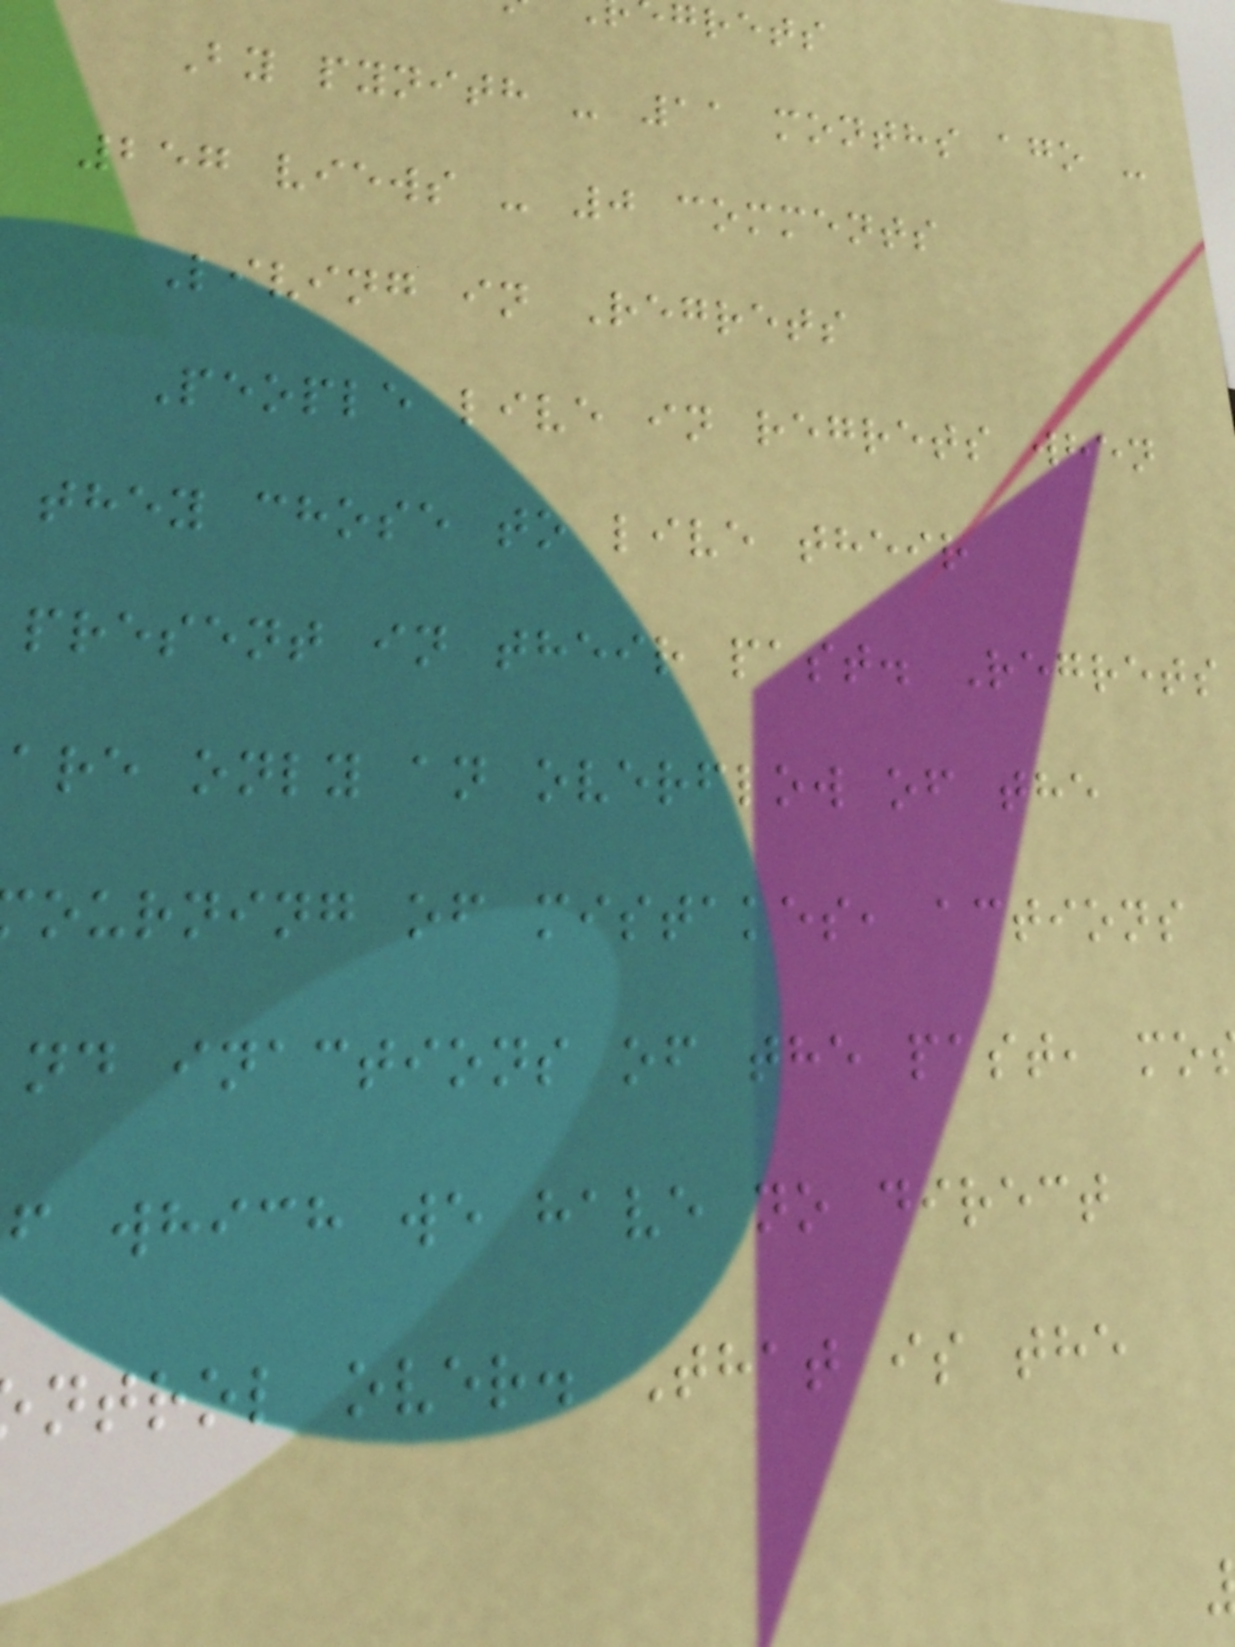grets
By pynith - 11 months ago -
257 views - 0 comments
Living in Regrets
People live in regrets when
they chose to live their
present in their past. Regrets
are only an overflow of the
ourning of mistakes, actions
nd inactions of the past, mo
f which we have no direct
ntrol over. That is the
